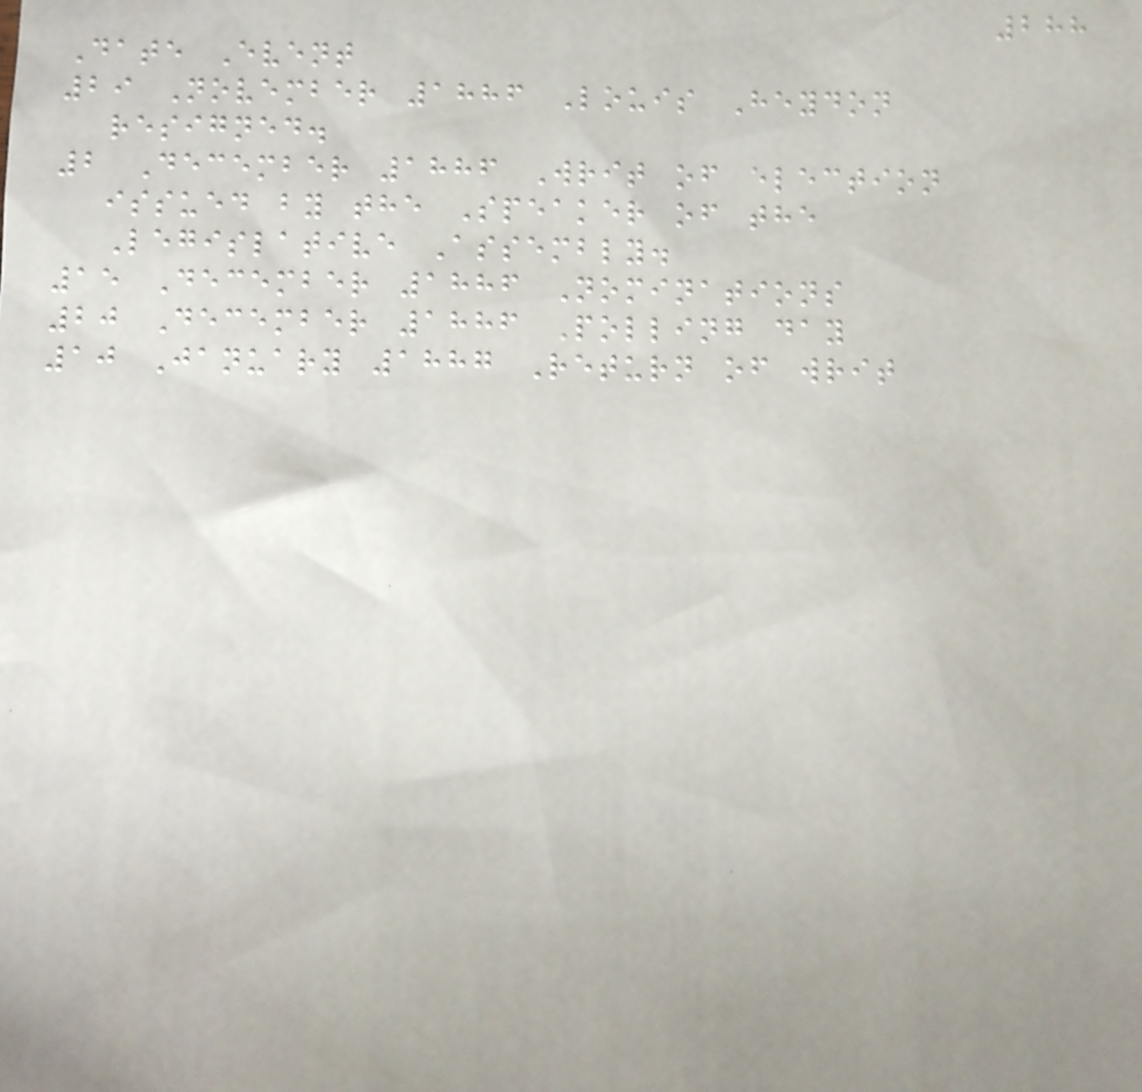288
Date Event
29 November 1886 Louis Heydon
resigned.
2 December 1886 Writ of election
issued by the Speaker of the
Legislative Assembly.
15 December 1886 Nominations
20 December 1886 Polling day
10 January 1887 Return of writ
